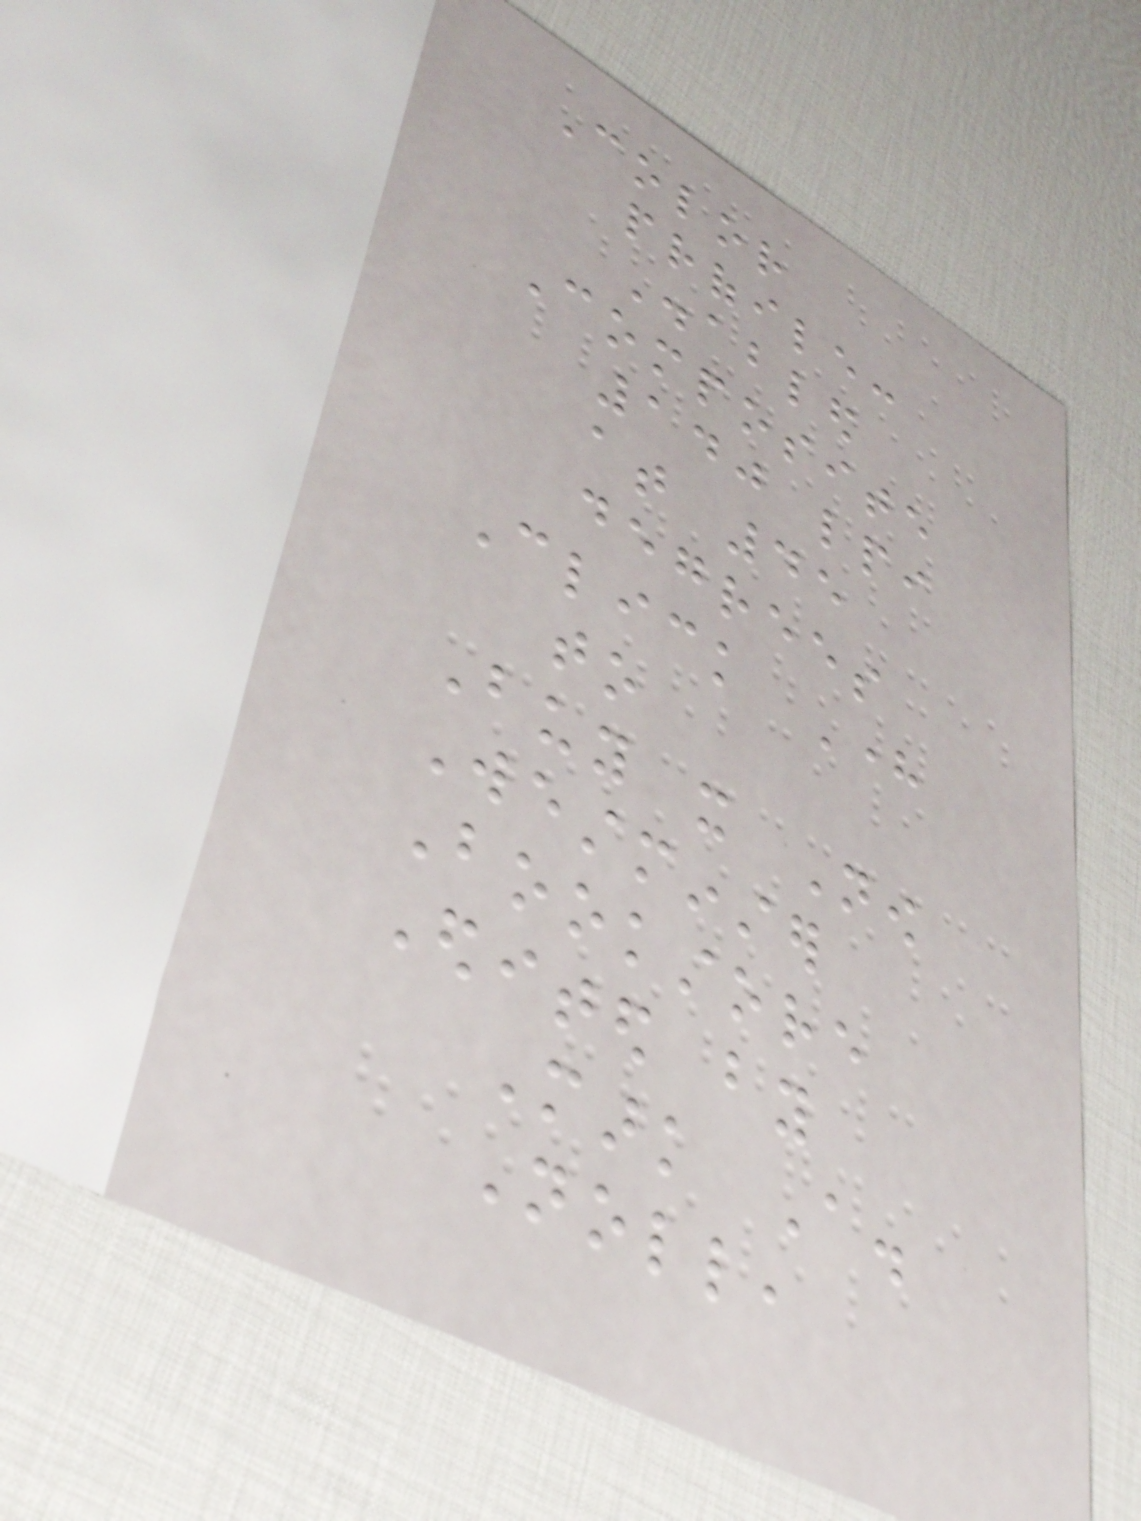Color
profile:
Disabled
Composite
140 lpi
at 45
degrees
Click Here
to
Buy it Now
Westminster
Bookstore
Edited by
Mark A.
Noll,
